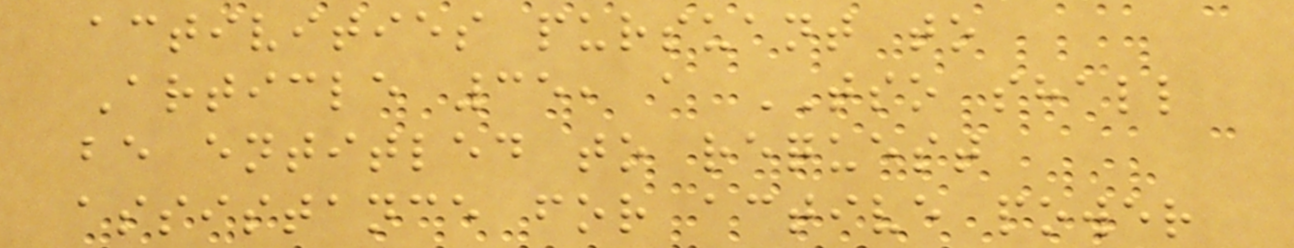activities pursuant to
Article 35, a TSO shall
be entitled to request
assistance for active power
